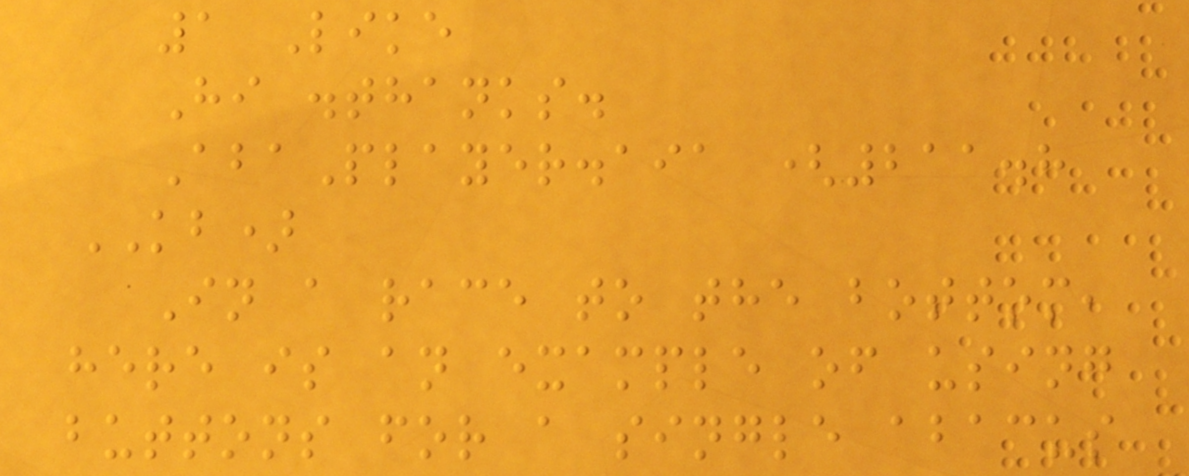1 Like
Hi .thanks.
AbaPlayer.aia (211.8
KB)
In a race to the bottom,
here is an example of using
buttons for a single abacus
